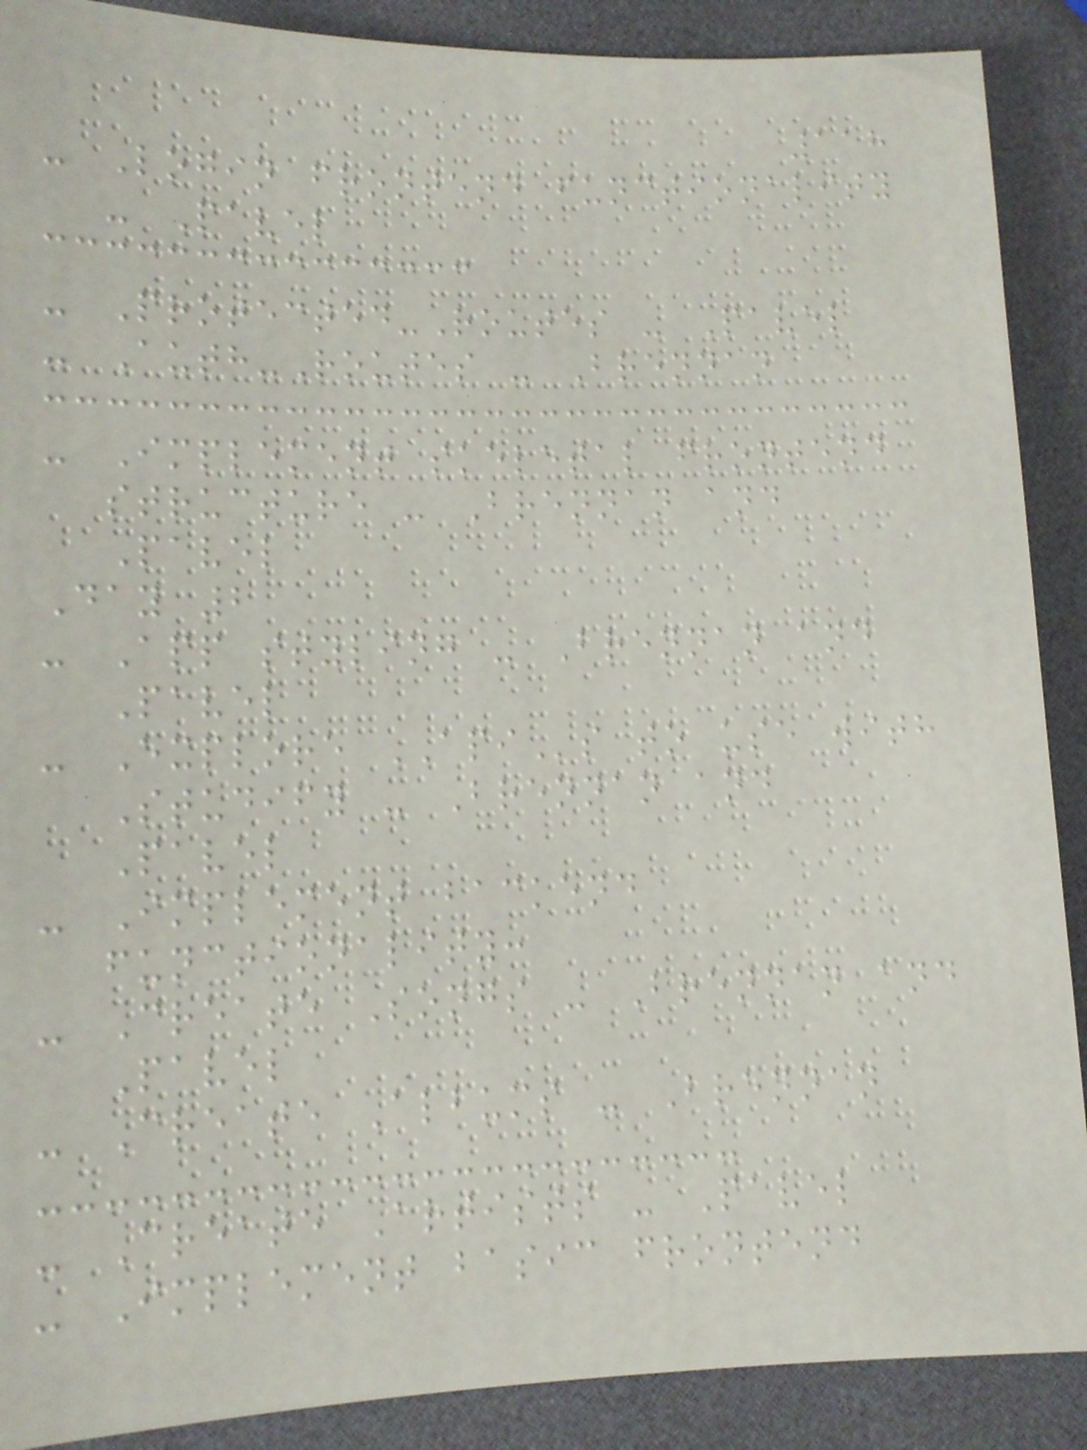118
- Login frontend functionality
- Pavel
- Protected-Routes - Pavel
- Auth-Routes - Brennan
- Implement skeletal frontend
structure - Brennan and
Pavel
Day 2
- App styling - Brennan and
Pavel
- Explore APIs to use with
Studify - Brennan and
Pavel
- Implement backend
functionality:
- Create Songs - Brennan and
Pavel
- Create Albums - Brennan
- Create Artists - Pavel
- Implement basic frontend
